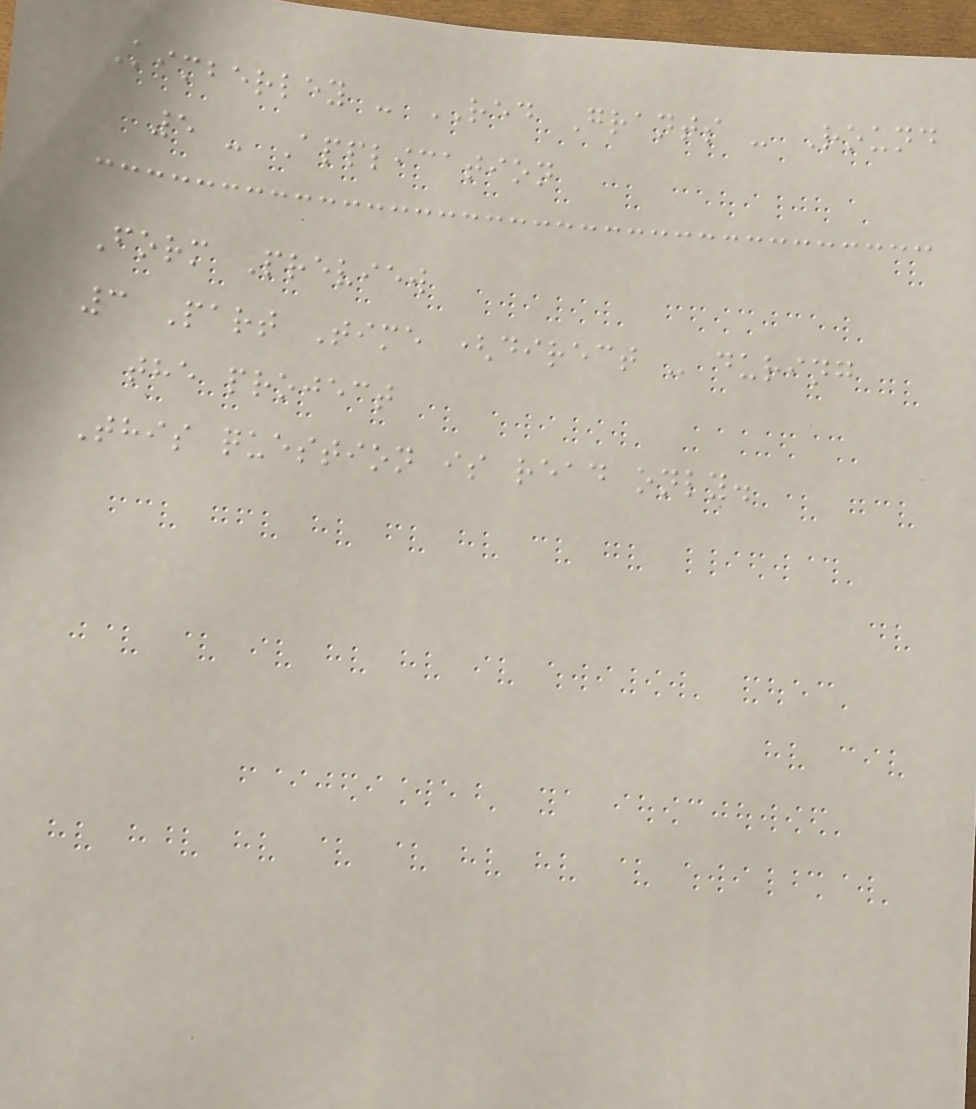Kimberley - RED Grants - Round
5 - Application
Form Preview
3 Part Time (direct - during
the project
This question is read only.
